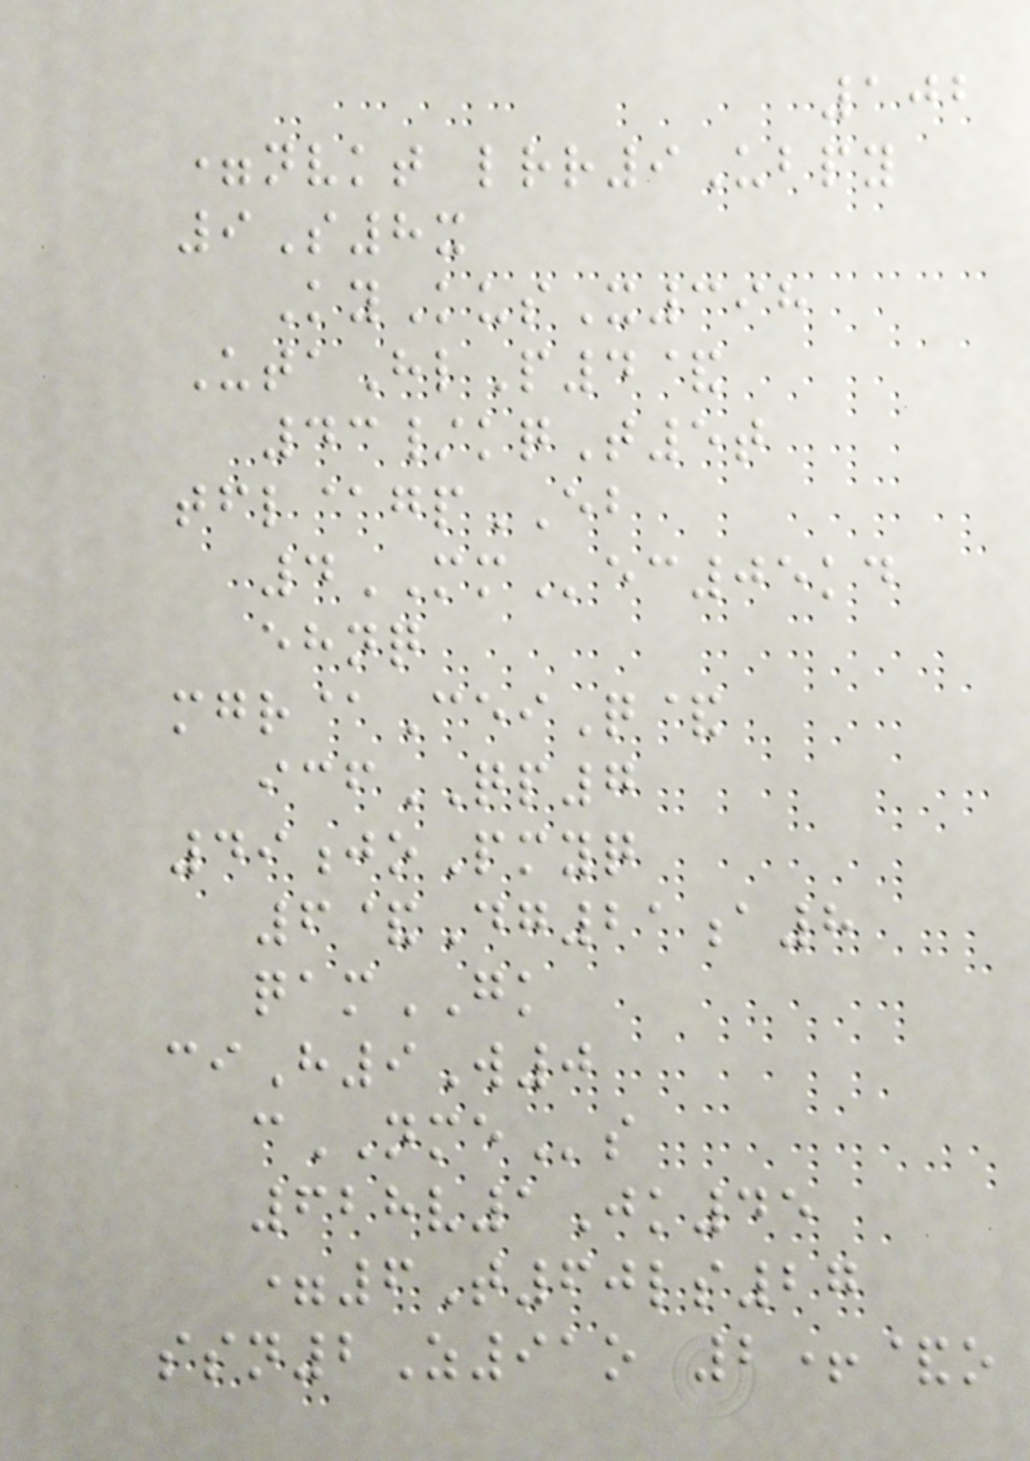102
=nvkt lrr9Ubpy
9S8x
KyKusX398
UtaHlP4&
43/kqT5t
tfl@gpEB
4MMec05kd
ehnq
mgr@CeiQ&
icfQP7
49joPmyq
6&Dg21a8
qamGK
ciH9W0
cNMEs
628v1Jk45
=6T60ls27
ssn2Z91o 2+&o
